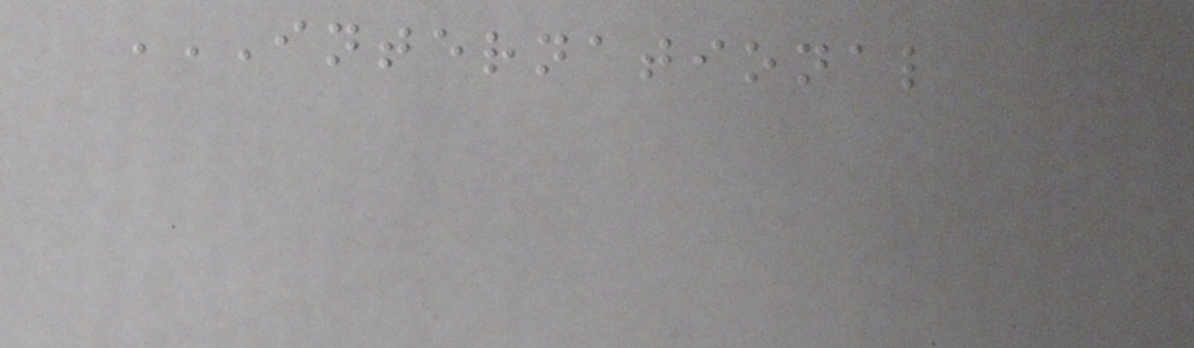INTERNATIONAL
